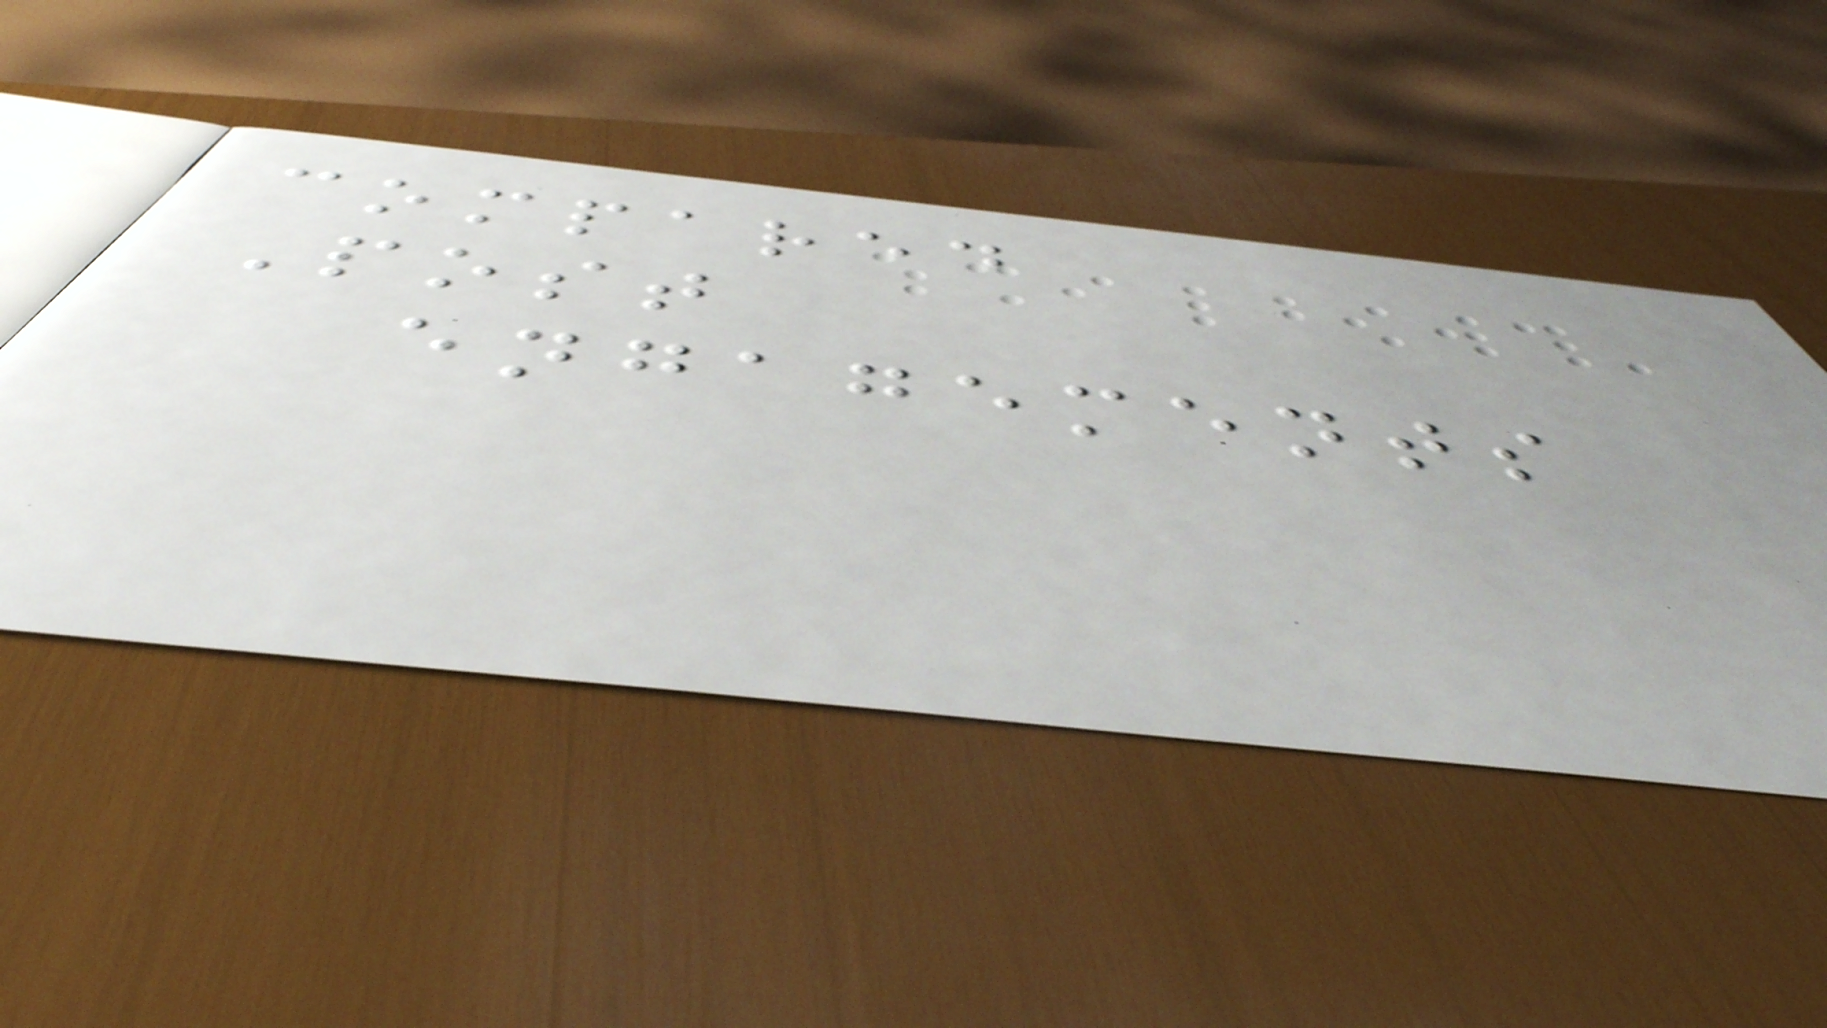compared
Post
engagements
